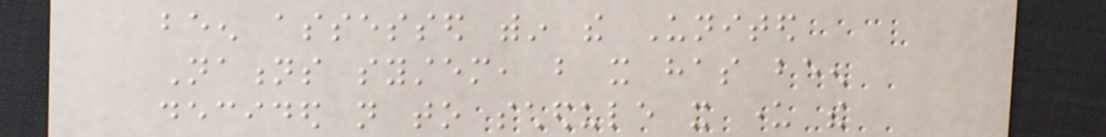been assessed within the United
Nations system, but it has been
decided not to schedule it under the
